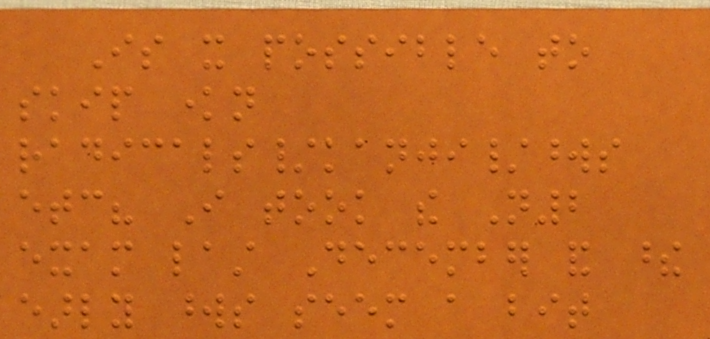Is it possible to
skip known
radicals/kanji/words
etc? I took the N2
exam last December and these
early words seem a bit
